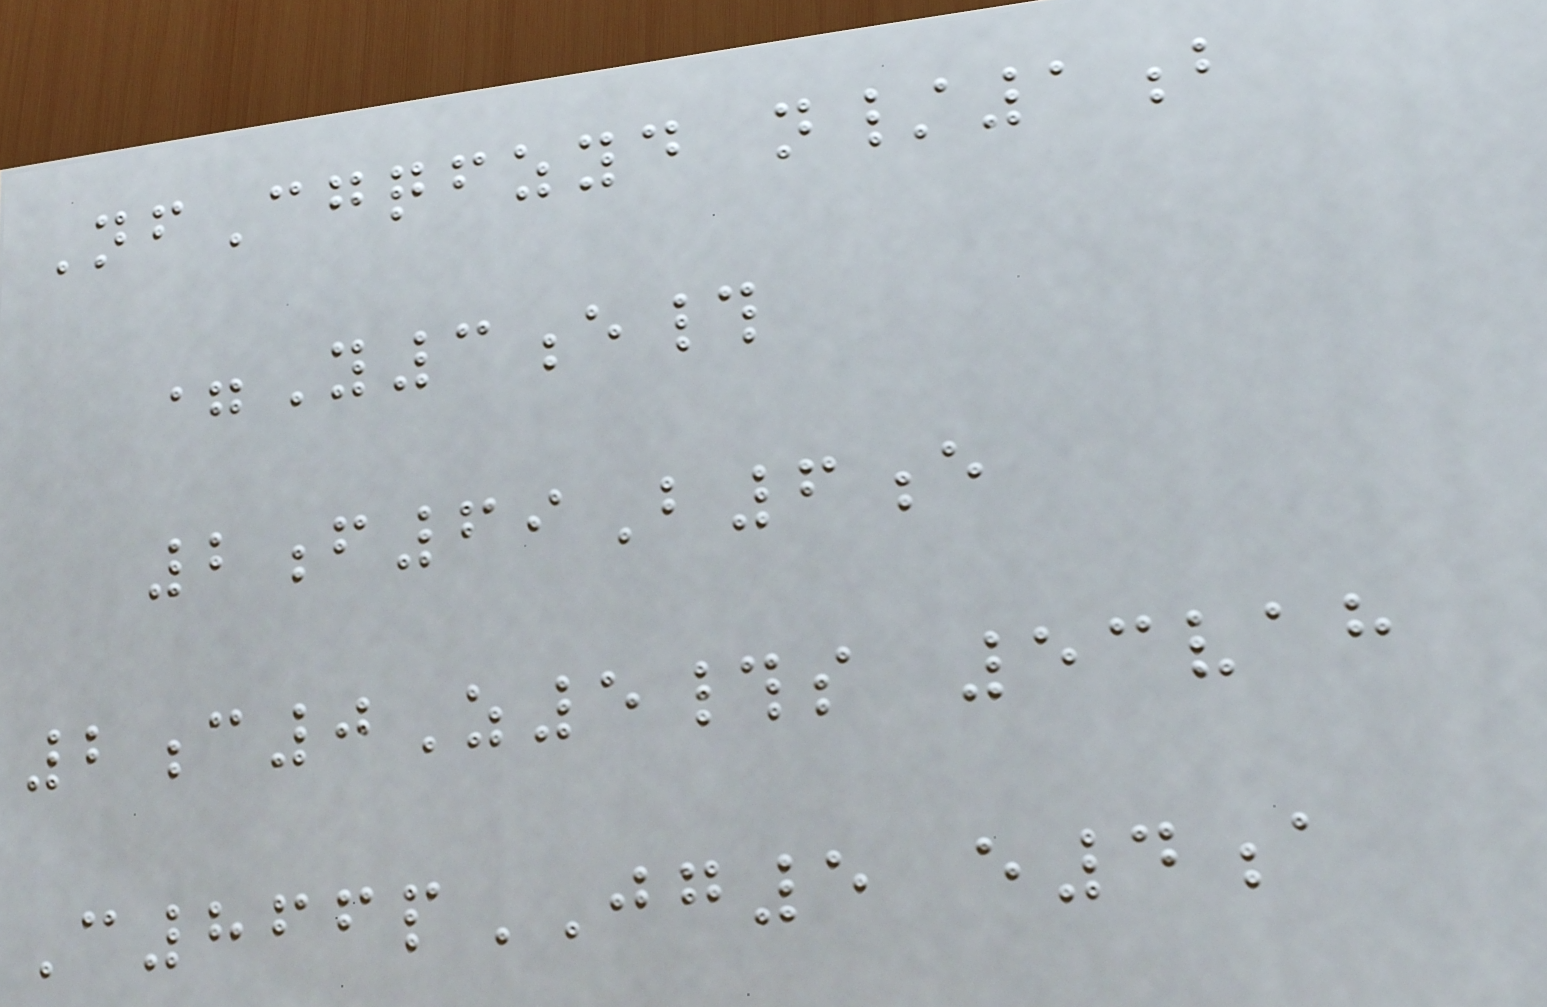NfCgqfzyd n/1b
=Y3e#
2f69B6e
2c0Z5#s 53vah
C866pJG5 e4a
